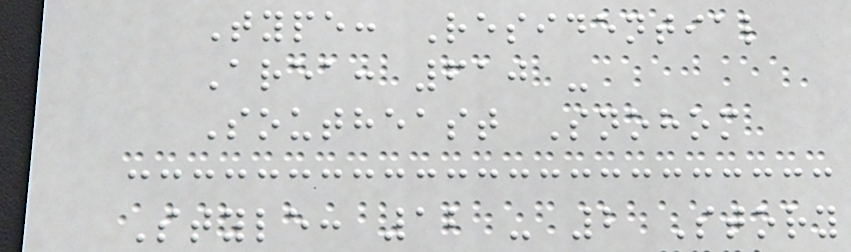Type: Residential
Area: 610 -
Southeast Snohom
Style: 12 - 2 Story
